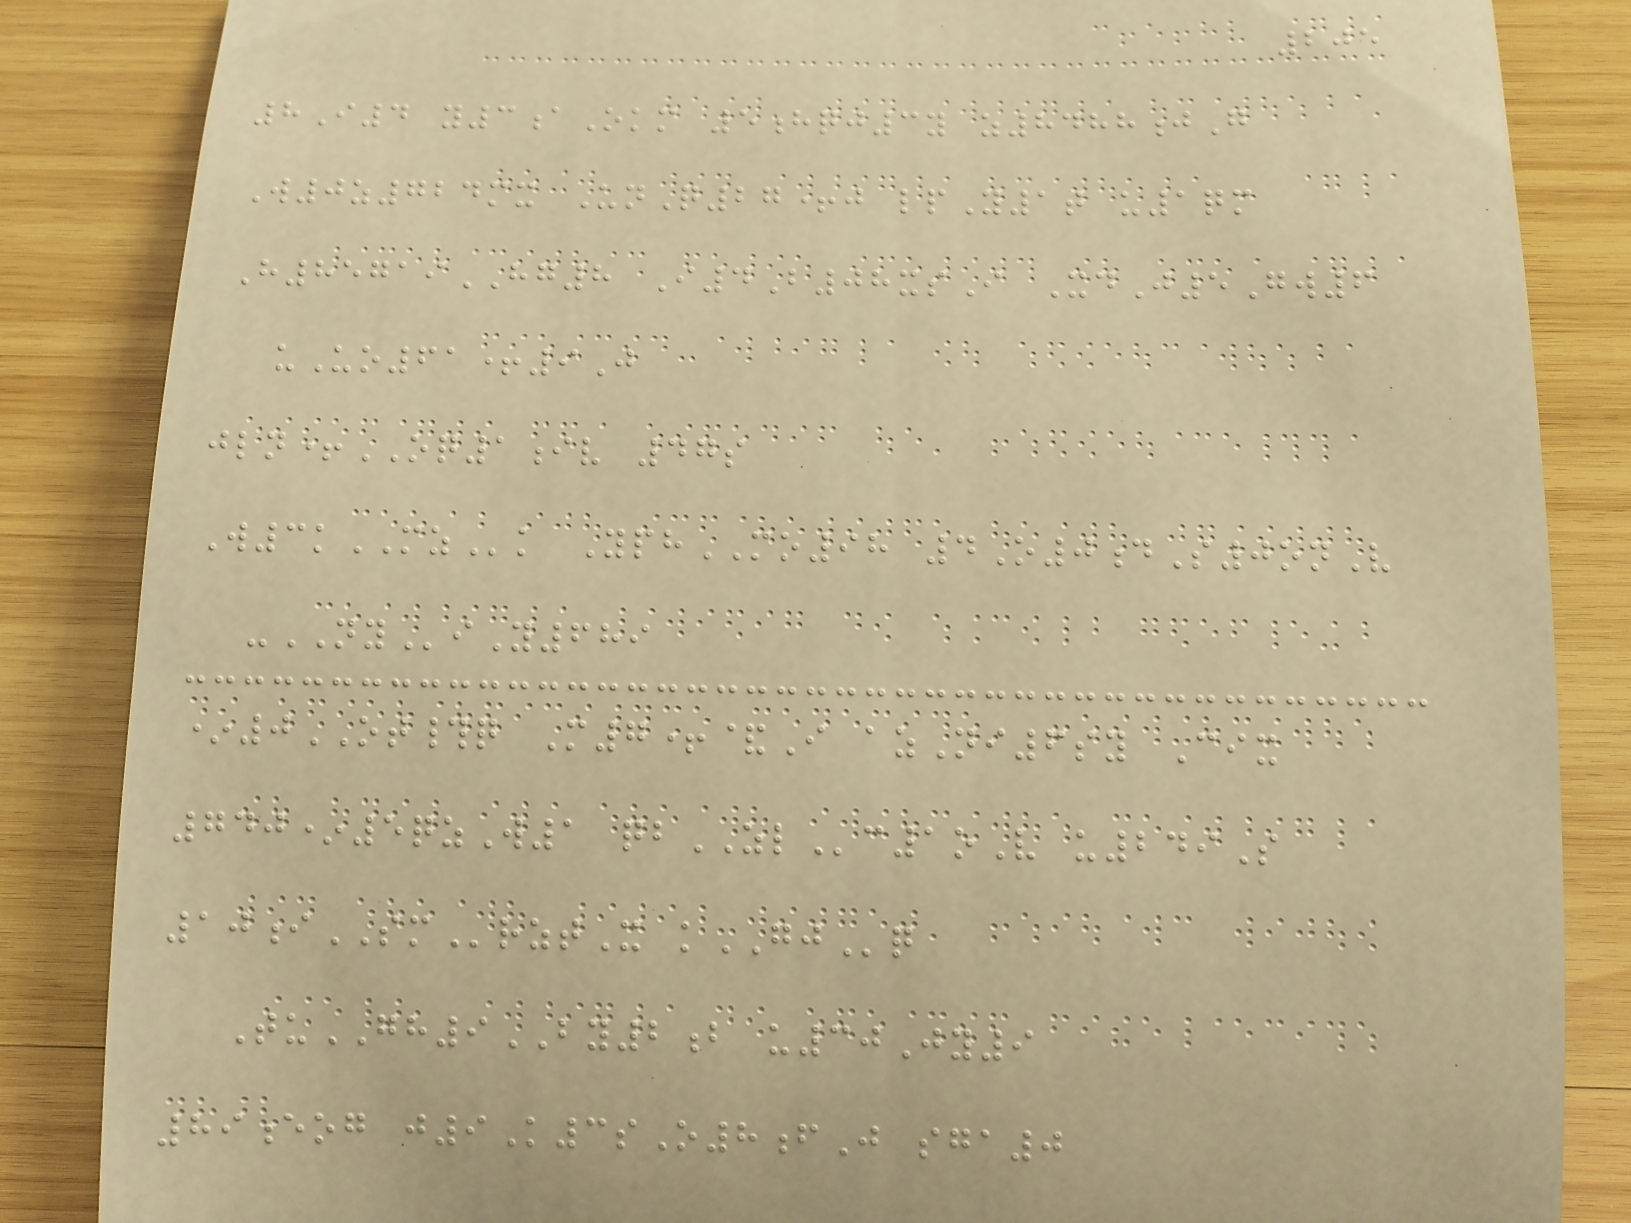205
8I4 y3aOkm 5hqj3y z8488jG
W0z724mx UnQ27+j lpY1t u1qm
H85719HG8 I4B08xsI XdJ5Gw6
uUo61+9J
jln+OQ1iv 47s
W3kMZk YphMO98 4O0dS0onV
-NYiY689
*0OT#q M7+&I azNi6sy Cix
740*5qzW1 qbZLc1oV u249S
10iSMrztX kGJq
TuGH9BY2b u30Jy9
89eog j9K3sO8fJ sga0
